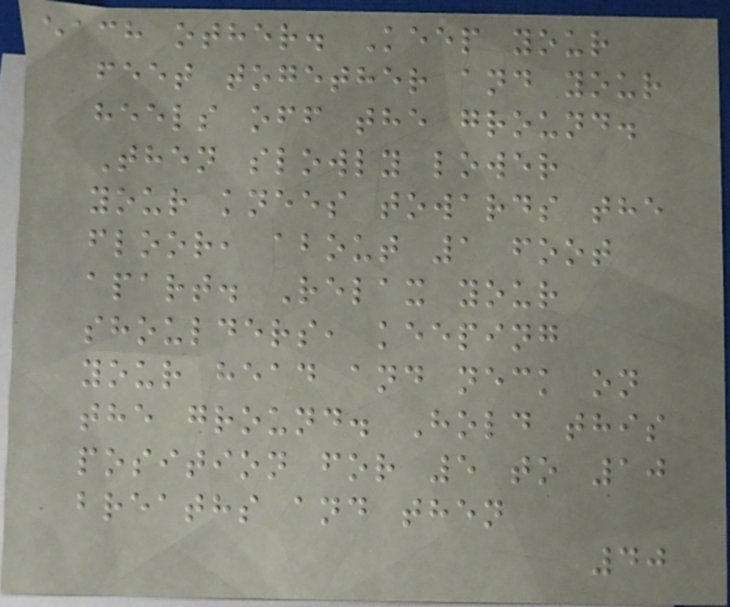each other. Keep your
feet together and your
heels off the ground.
Then slowly lower
your knees towards the
floor, about 1 foot
apart. Relax your
shoulders, keeping
your head and neck on
the ground. Hold this
position for 5 to 10
breaths and then
40
